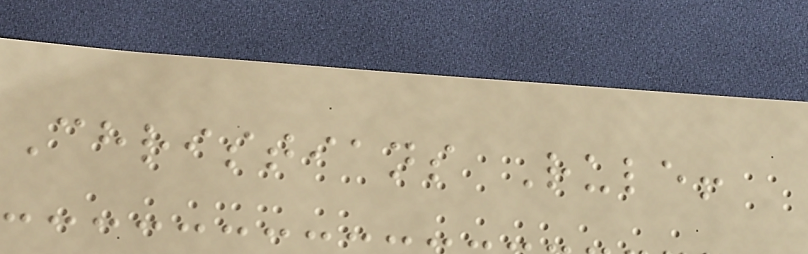Christians Rule!
